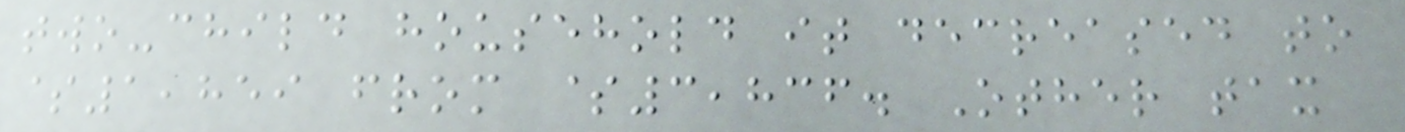two-child household it decreased to
$1,859 from $3,836. Other tax
